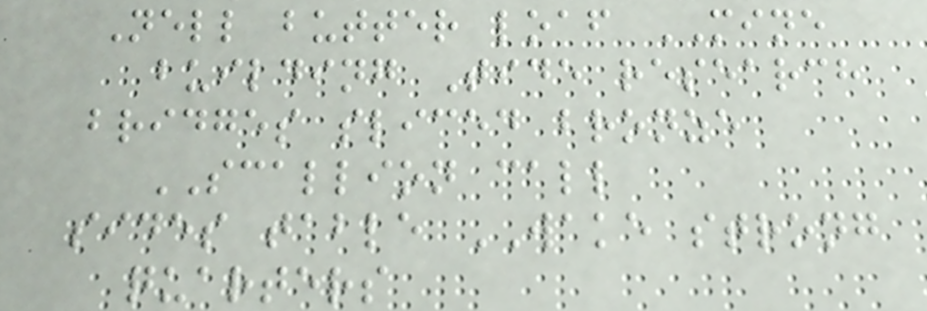Nell butter loaf MINE
building Tide research
bridges sliced bronze
SCALLION call
sides table WAKE strong
quarters
